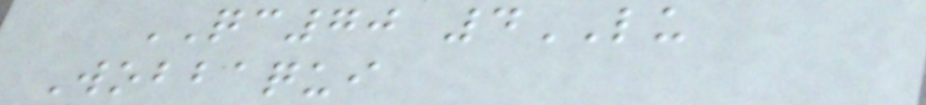QC70 4LU
Wobbaqui
